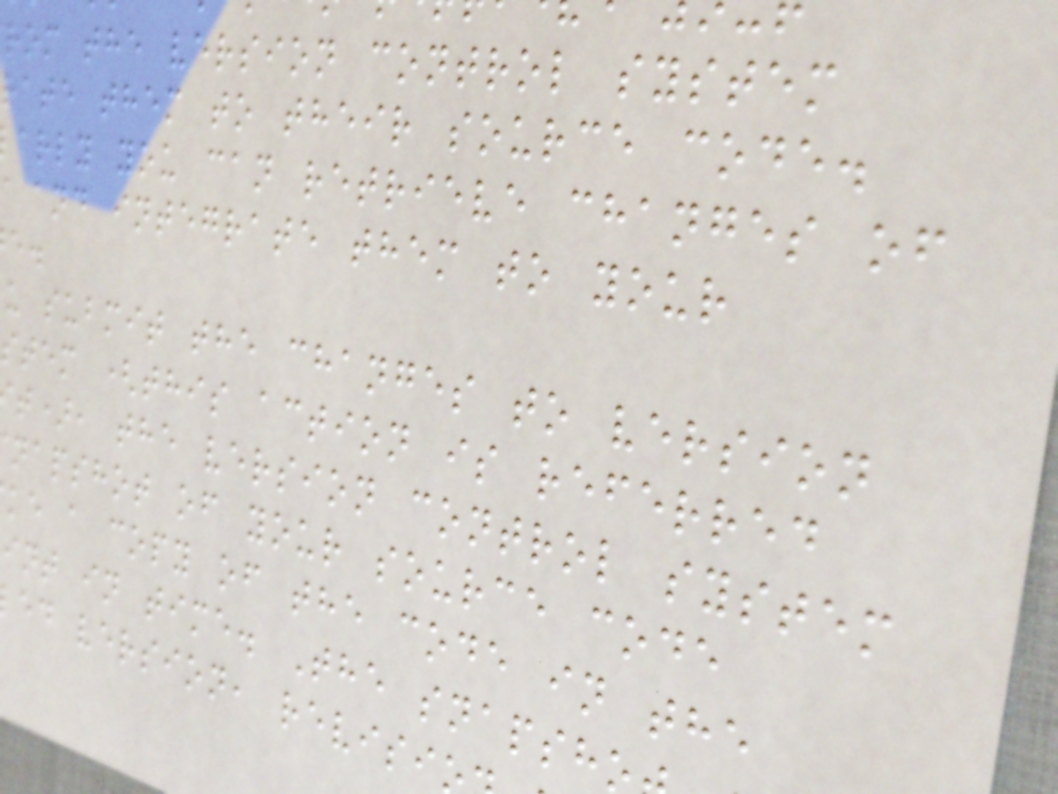rom the version control system
rate them to their source code.
arly you can retrieve changes of
and integrate them to your
u submit the changes to version
stem (this action is referred
t), the version control system
napshot of your source code
ke a copy of the code in the
int in time. The snapsh
ed version, revisi
